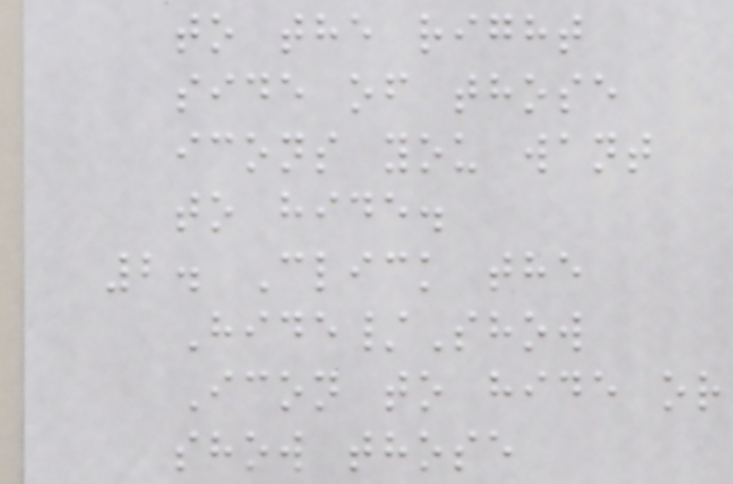to the right
side of those
icons you want
to hide.
2. Click the
Hide/Show
Icon to hide or
show those
